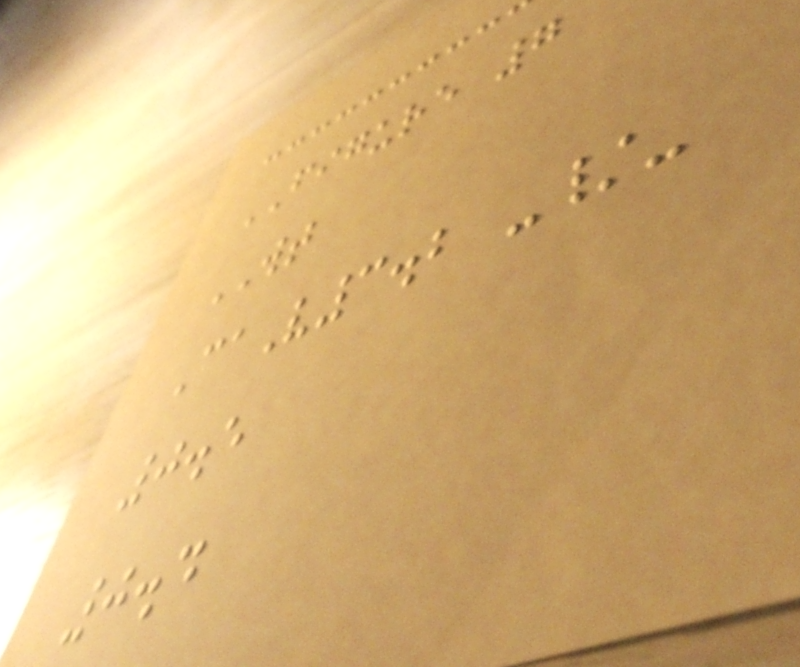FIGURE 7
WT
CaV3.2 -/-
0.5
0.4
